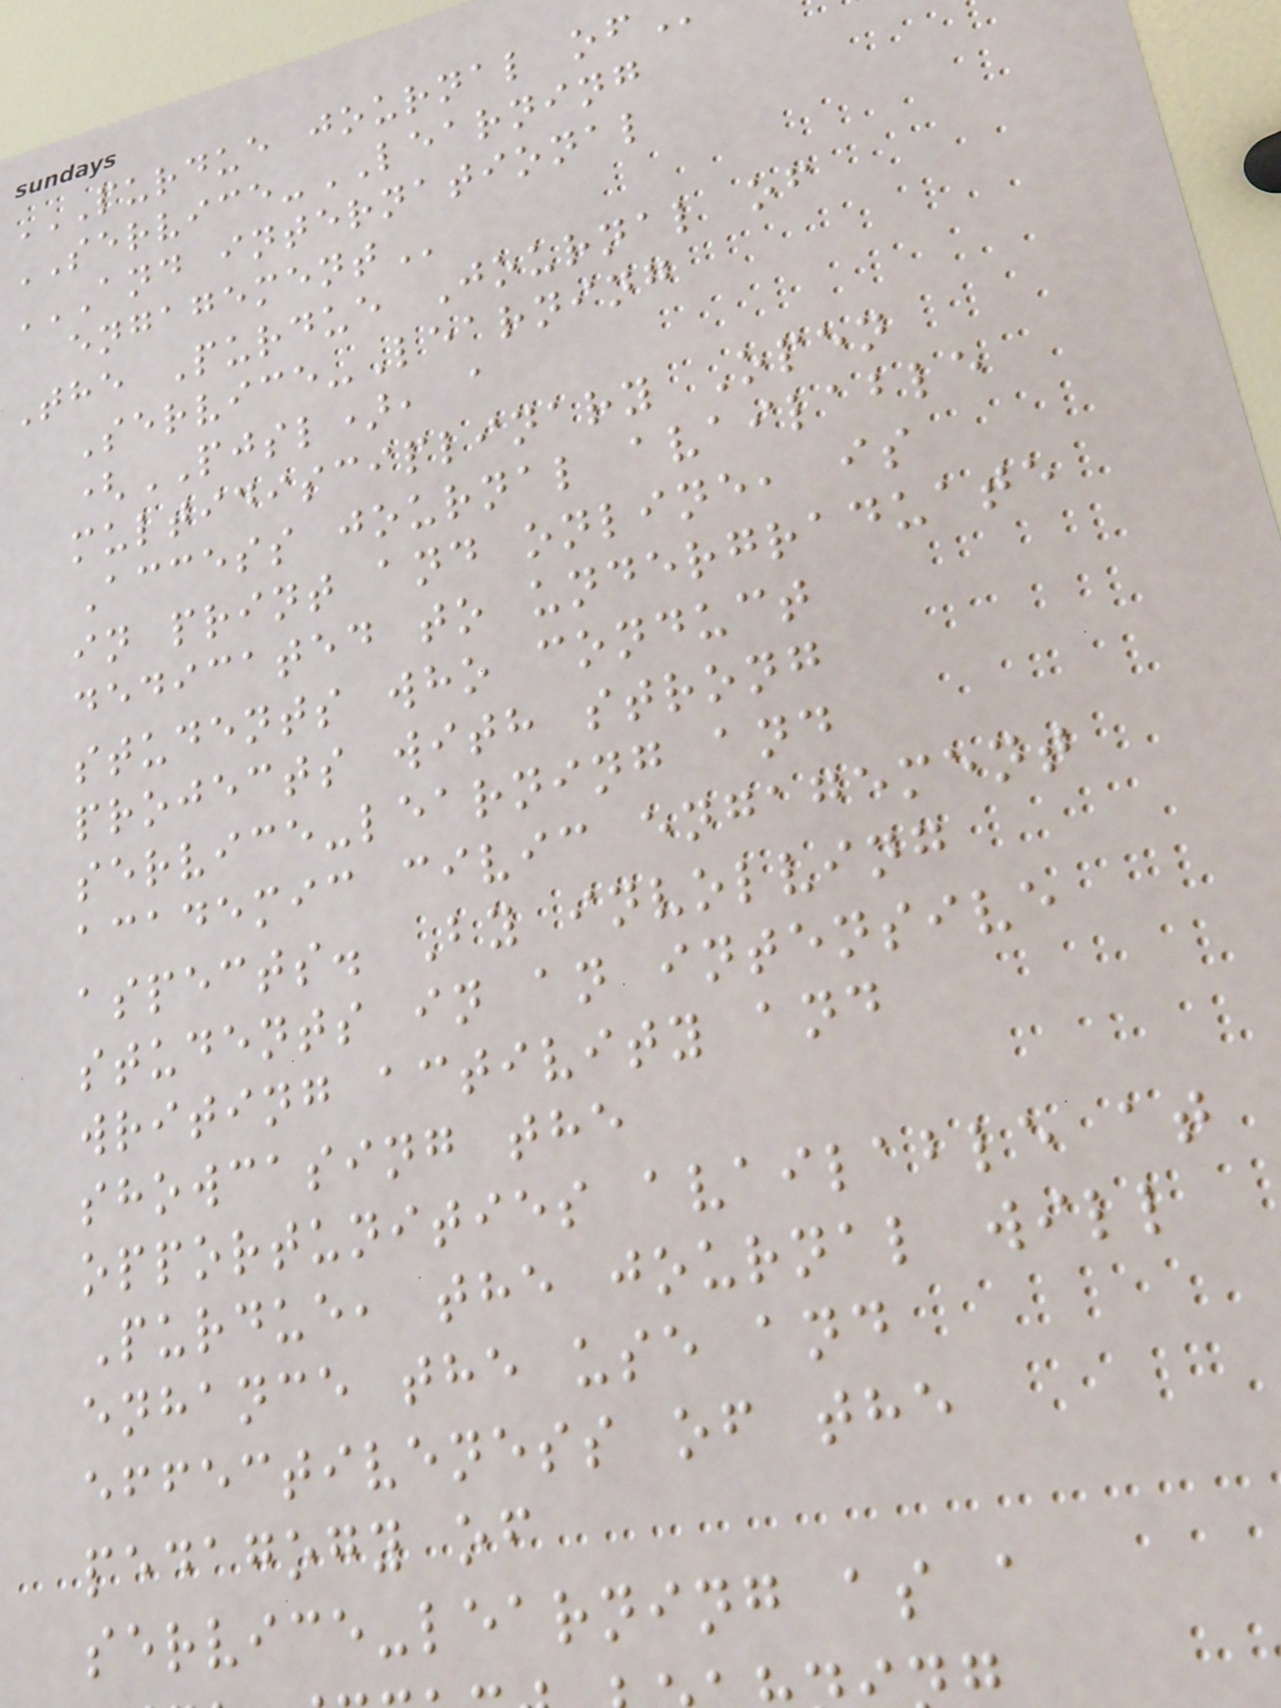SERVICE-LEARNING
AND INTERNATIONAL
The Purdue Journal of
Service-Learning
(PJSL), a
multidisciplinary Open
Access journal available
in print and online, is
dedicated to undergraduate
students who conduct
projects with strong
service-learning and
academic civic engagement
aspects. By involving
students in an intensive
writing activity and
showcasing the
opportunities available at
Purdue, the journal will
enhance the use and
effectiveness of the
pedagogy of
service-learning as a
